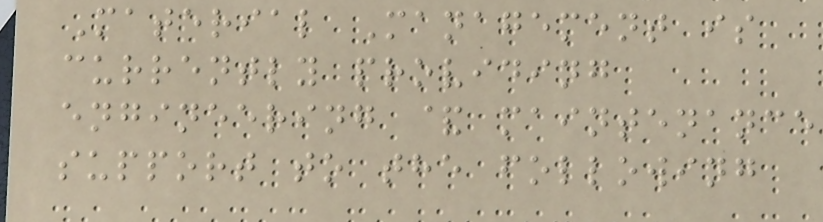Material Management is
currently providing
engineering & maintenance
support to the following
